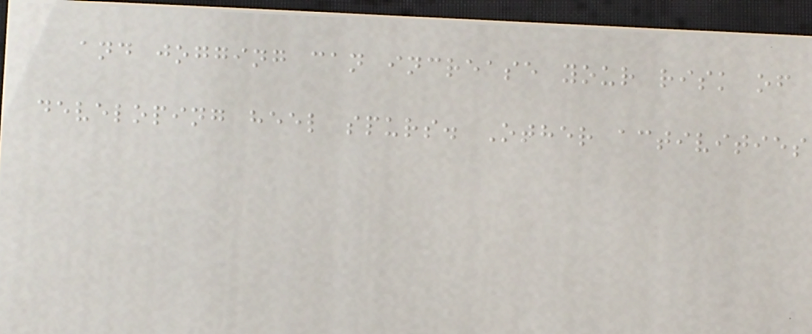and jogging can increase your risk of
developing heel spurs. Other activities
